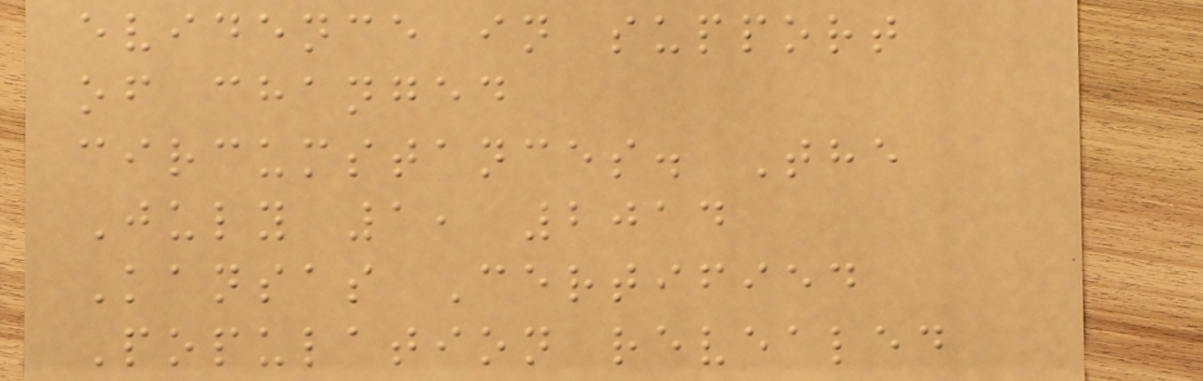evidence in support
of changed
circumstances. The
July 1, 2014
Kansas Certified
Population revealed
